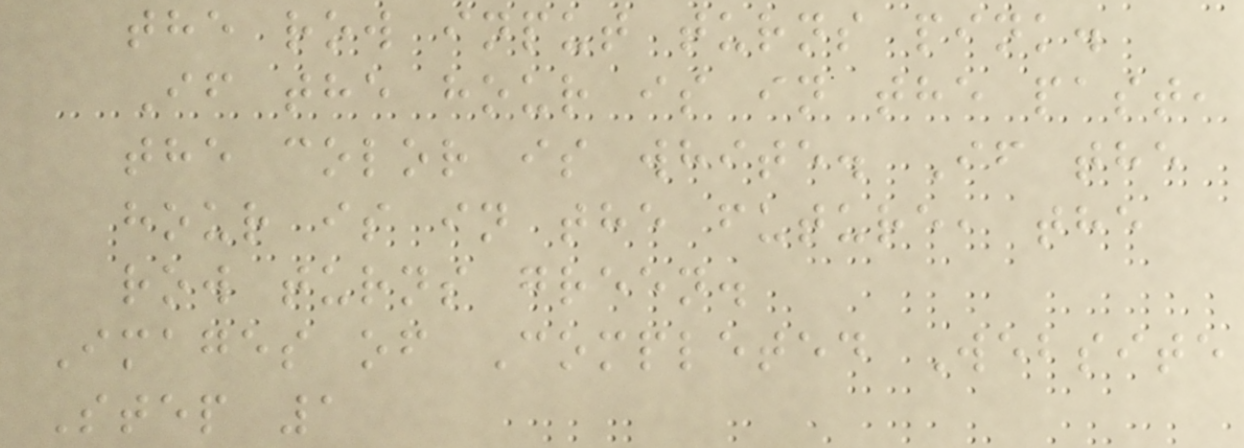the row input turns pink.
If the hour is in the past,
the color is white. If the
hour is in the future, the
row turns green.
Images of Completed Website
Step 1
